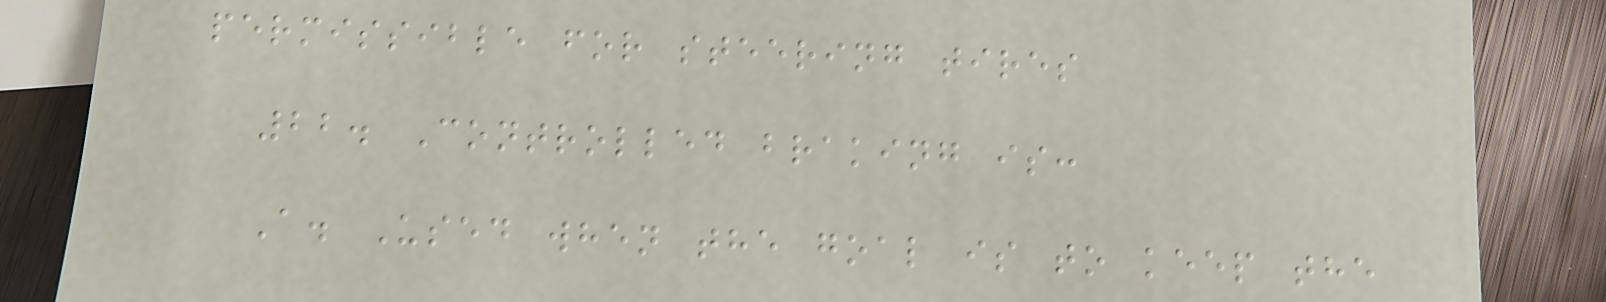permissible for steering tires
22. Controlled braking is:
A. Used when the goal is to keep the
